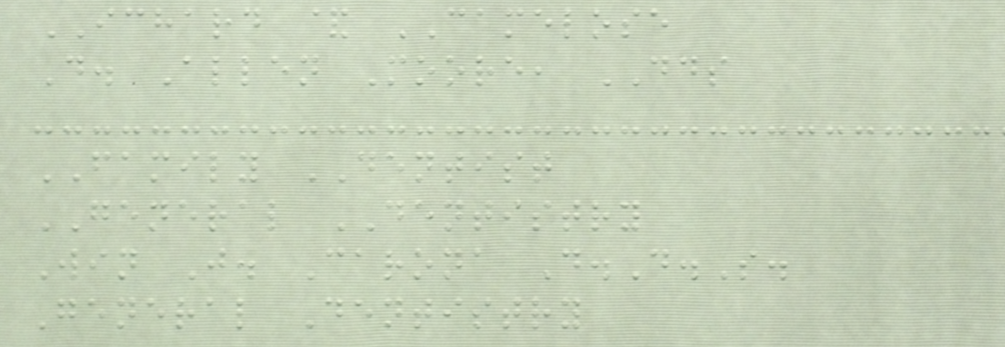ICHARD & CAMELOSE
D. Allen Moore, DDS
FAMILY DENTIST
GENERAL DENTISTRY
Win J. Carona D.D.S.
General Dentistry
